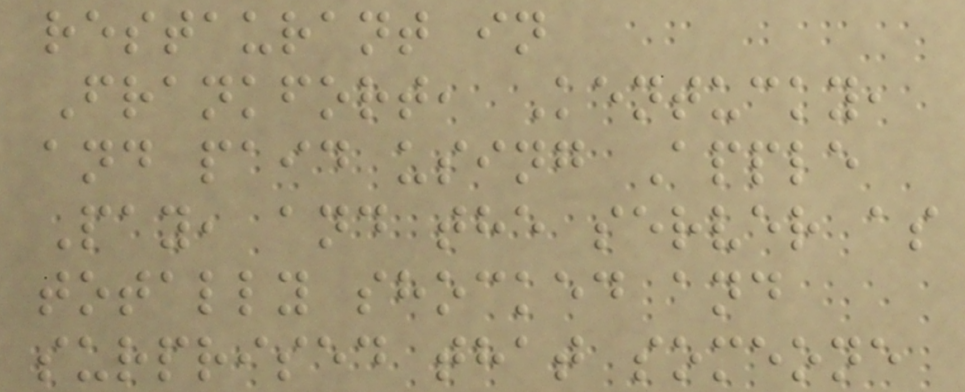restaurant in
Frankfort, Kentucky,
and paid using Apple
Pay, and the server as
totally shocked and
surprised that someone
